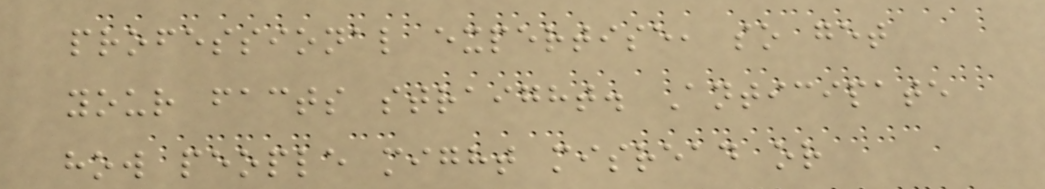professional expertise, so get
your facts straight. Anticipate
how people might misread or
